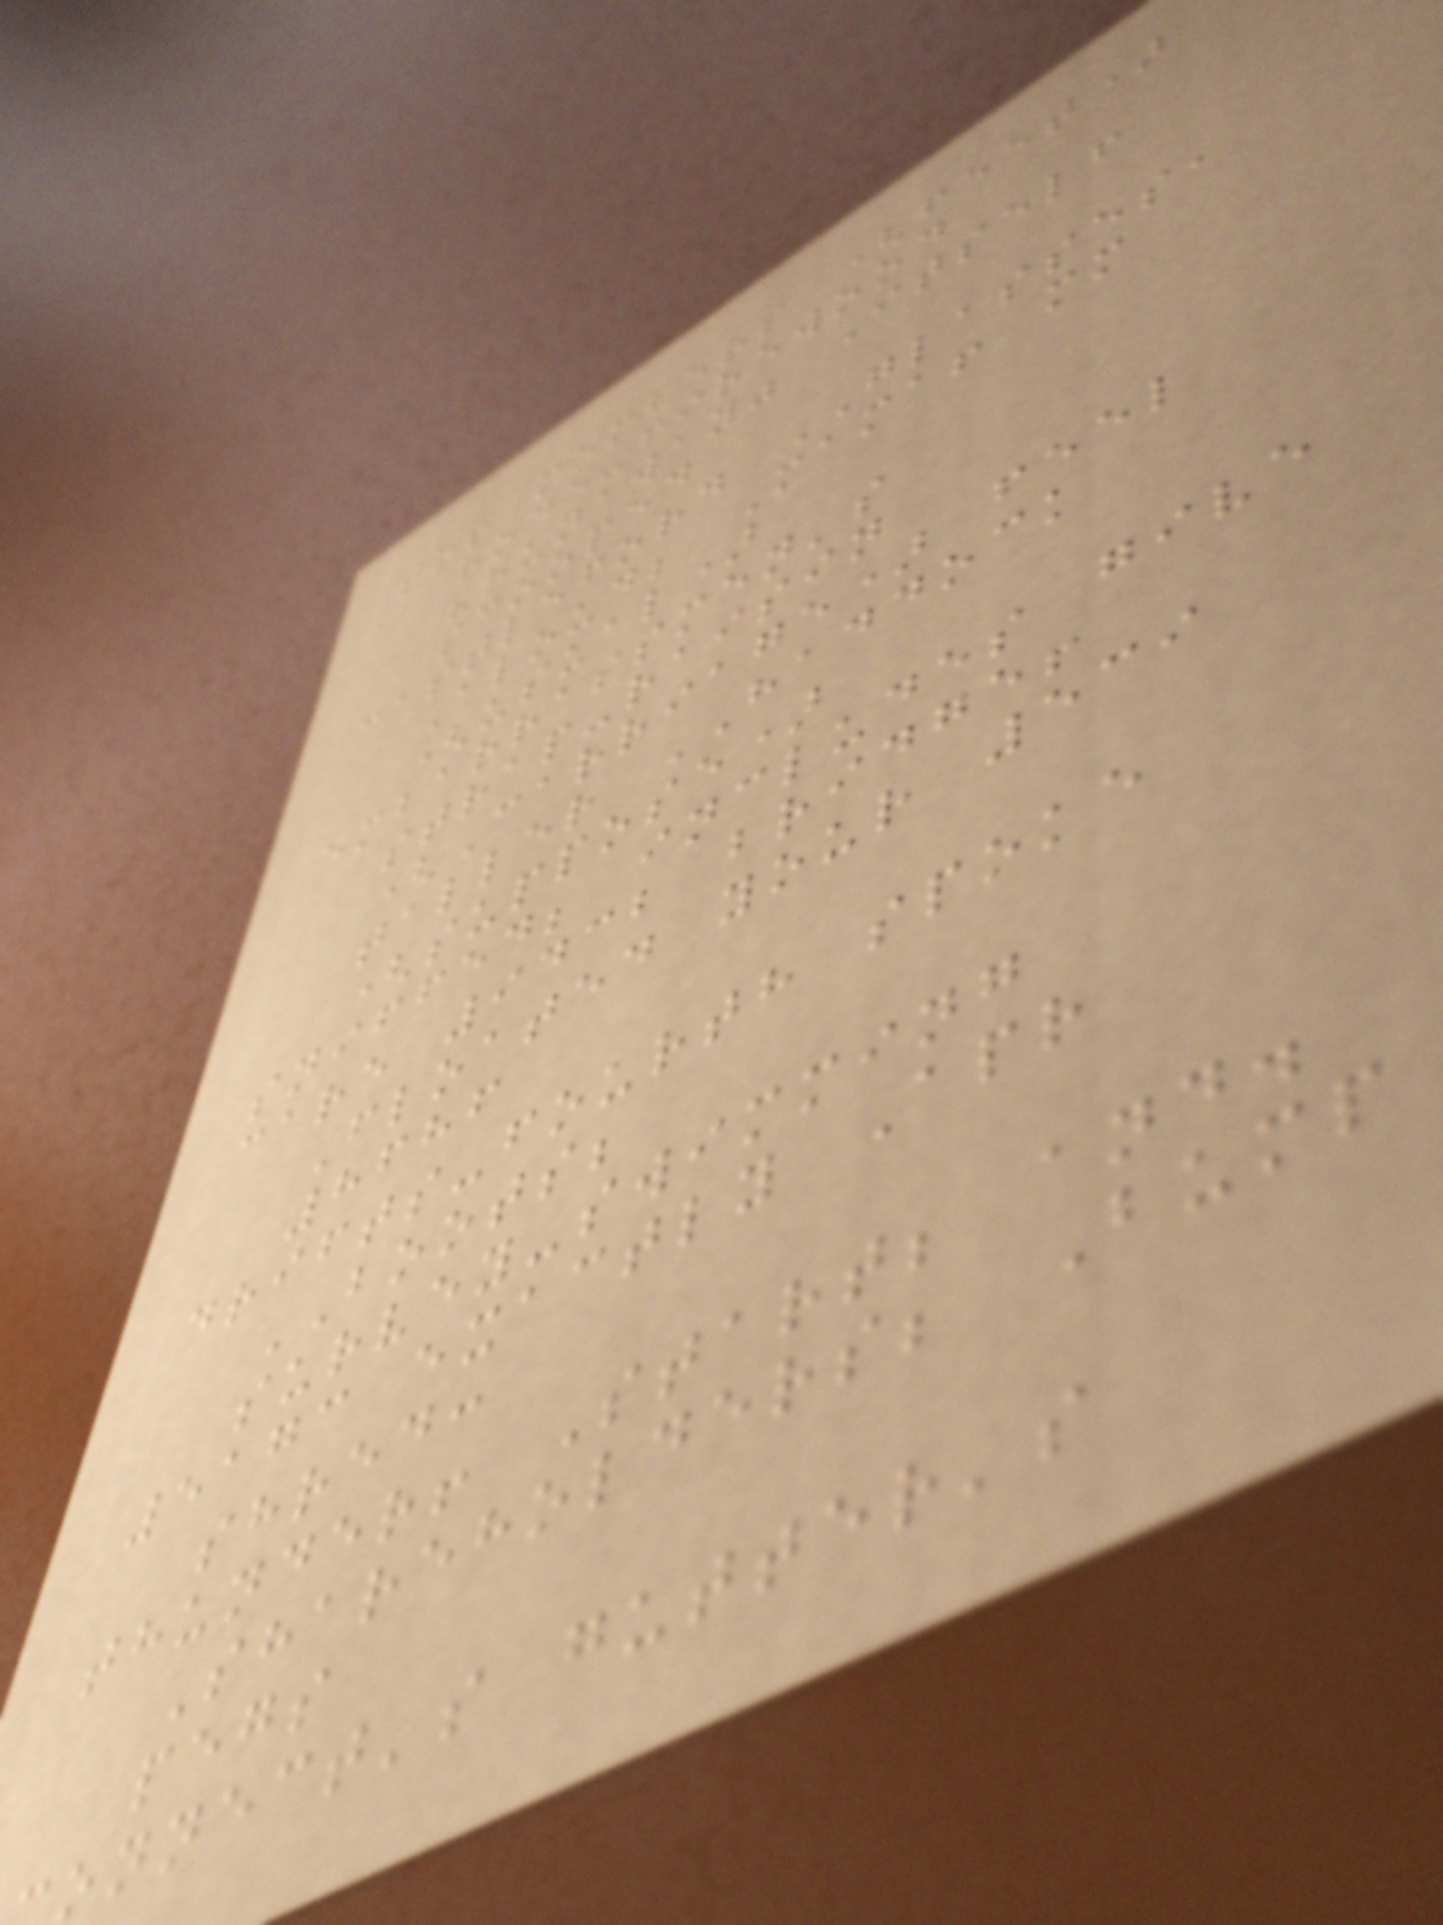tr! members (feet)
rode-firewood
"runaway" Itself
scooped
castleford GLASSES,
Aloud; Mama! mm
(usual)
embarrassmen's
strap-raisin
(Carriage) feel
taller HADDOCK
(suppose)
sniffed; includes give
care 9432 bridge!
Floated your 539
8686
drifts-fourth spoke
BOOTS;
survey-swimming
5173 exactly Apr
shred:
thunder! Start; and.
Shareholders; Bump
pegs
onnect's gutter's
